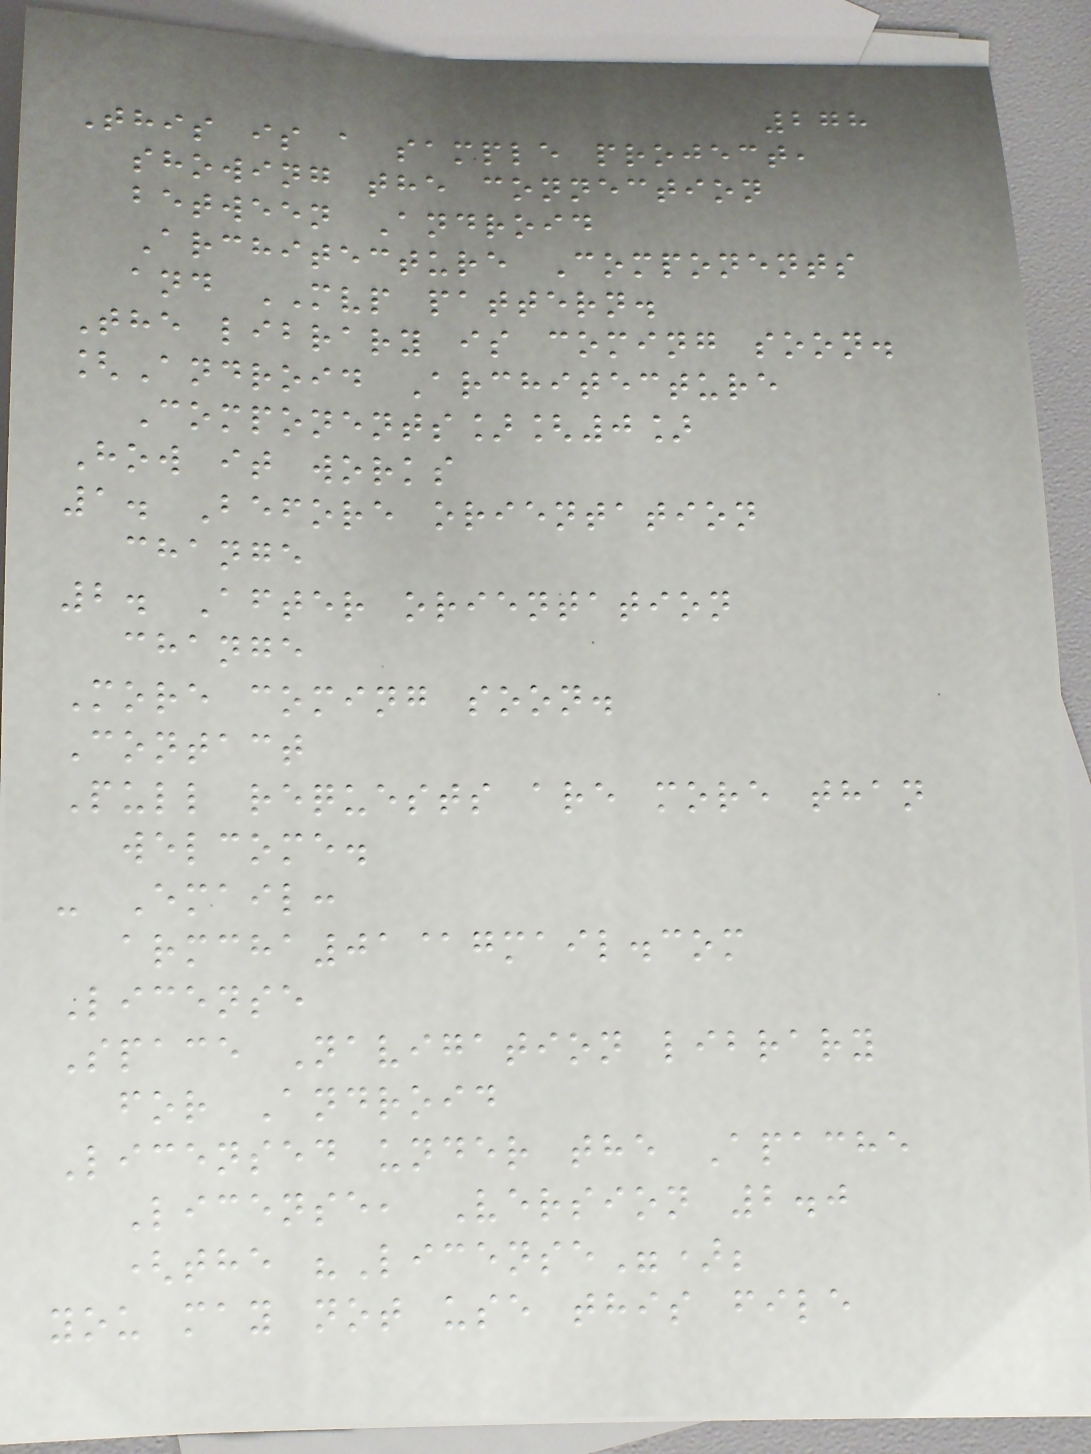278
This is a sample project,
showing the connection
between Android
Architecture Components
and MVP pattern.
The library is coming soon.
[Android Architecture
Components][0]
How it works
1. Before orientation
change
2. After orientation
change
More coming soon.
Contact
Pull requests are more than
welcome.
- Email:
armcha01@gmail.com
License
Space Navigation library
for Android
Licensed under the Apache
License, Version 2.0
(the "License");
you may not use this file
